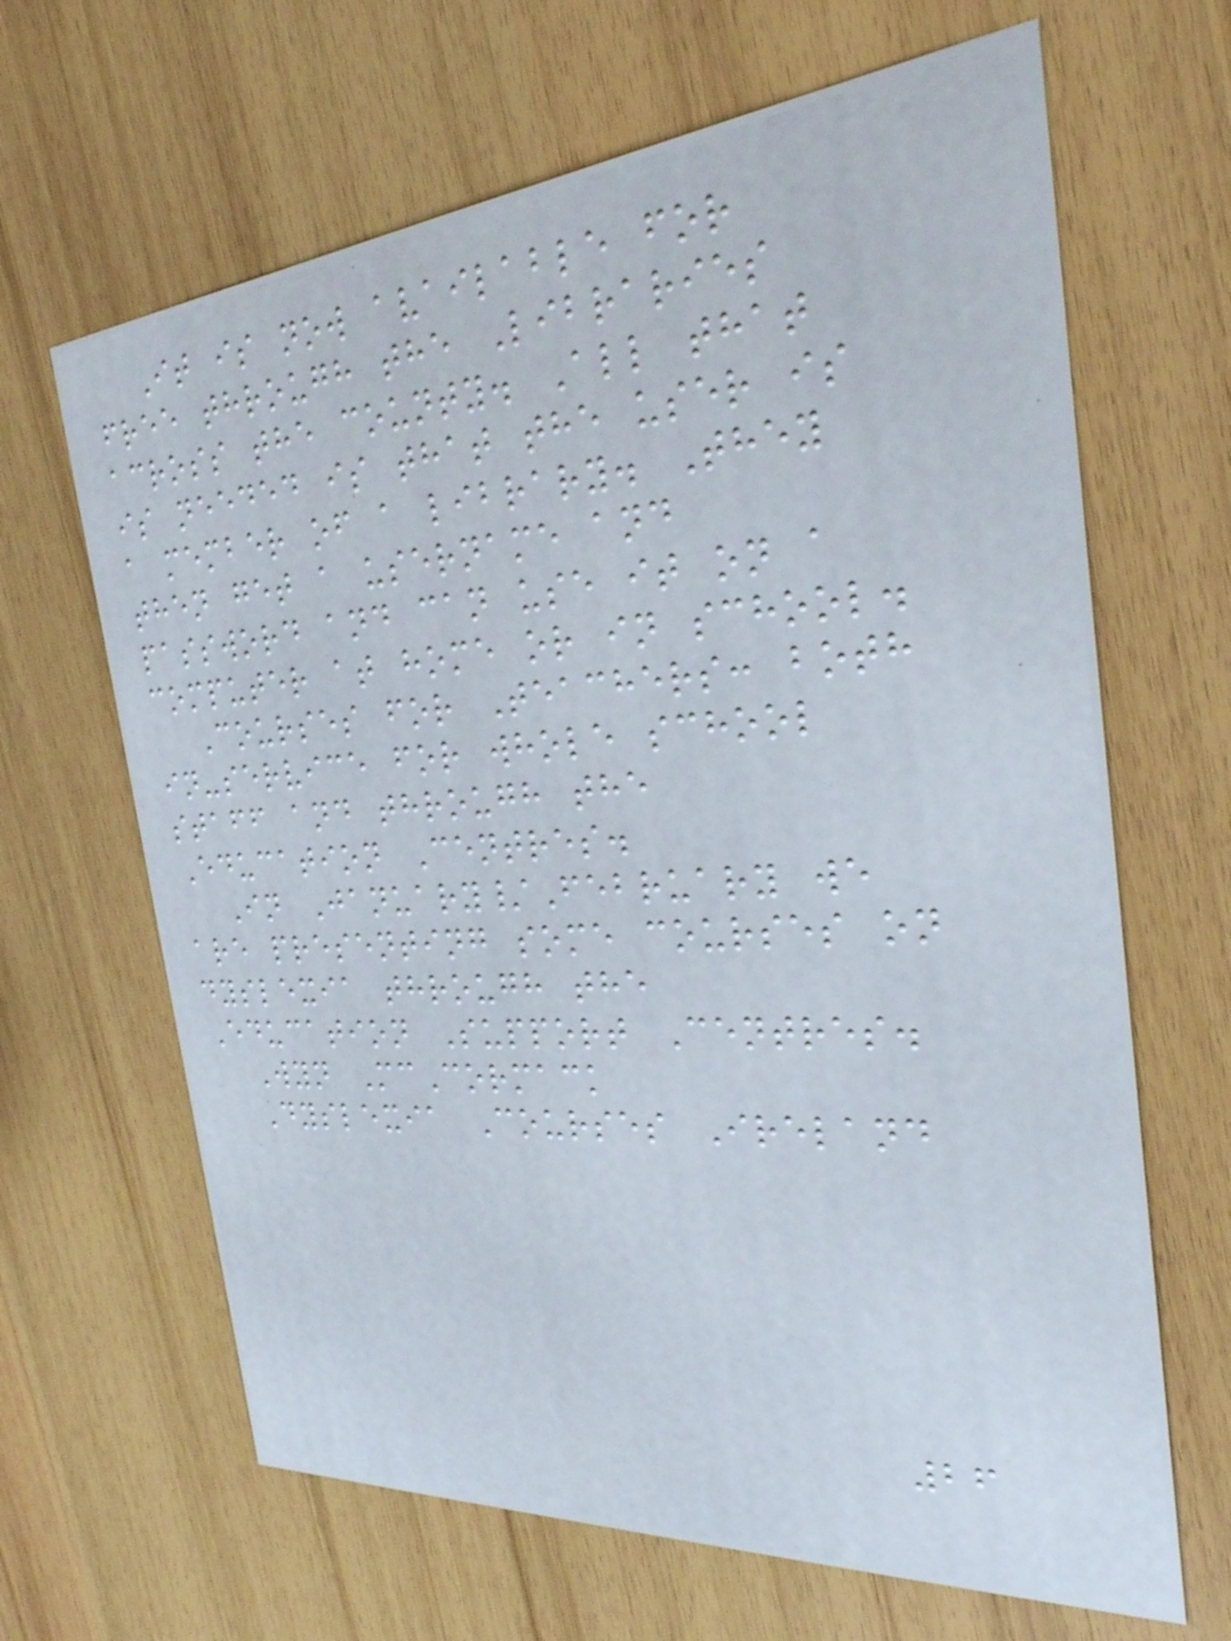It is now available for
free through the Libraries
across the county. All that
is needed is that the user is
a member of a library. They
then get a username and
password and can use it on a
computer at home or in school.
Courses for Teachers: both
in-service for whole school
staff and through the
Education Centres.
In January/February we
are presenting some courses on
dyslexia through the
Education Support Centres.
Wyn McCormack
Dyslexia Courses Ireland
26
